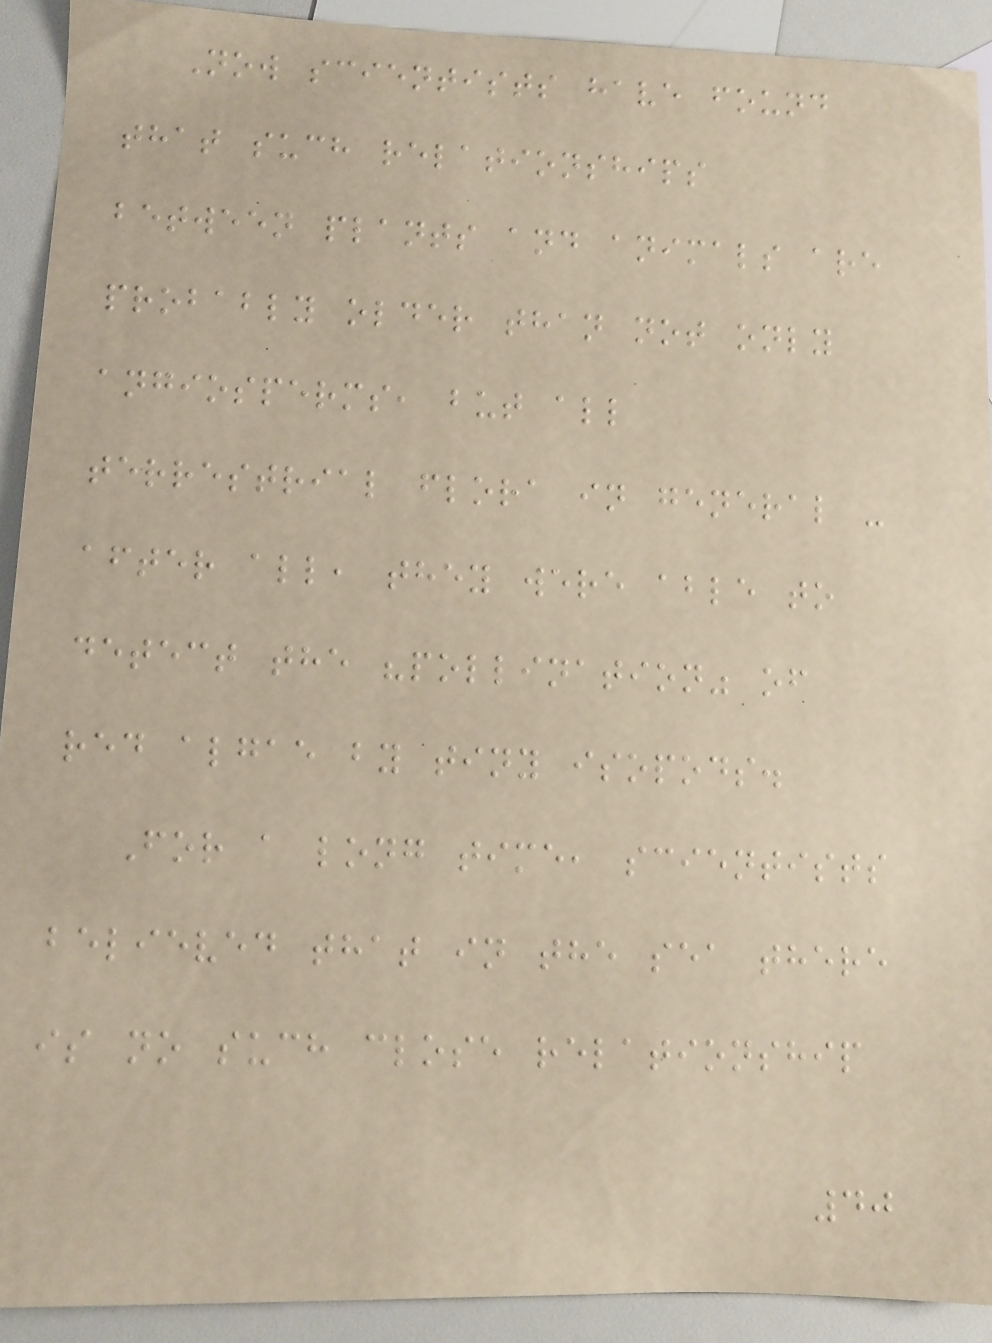Now scientists have found
that such relationships
between plants and animals are
probably older than not only
angiosperms, but all
terrestrial flora in general -
after all, they were able to
detect the "pollination" of
red algae by tiny isopods.
For a long time, scientists
believed that in the sea there
is no such close relationship
40
